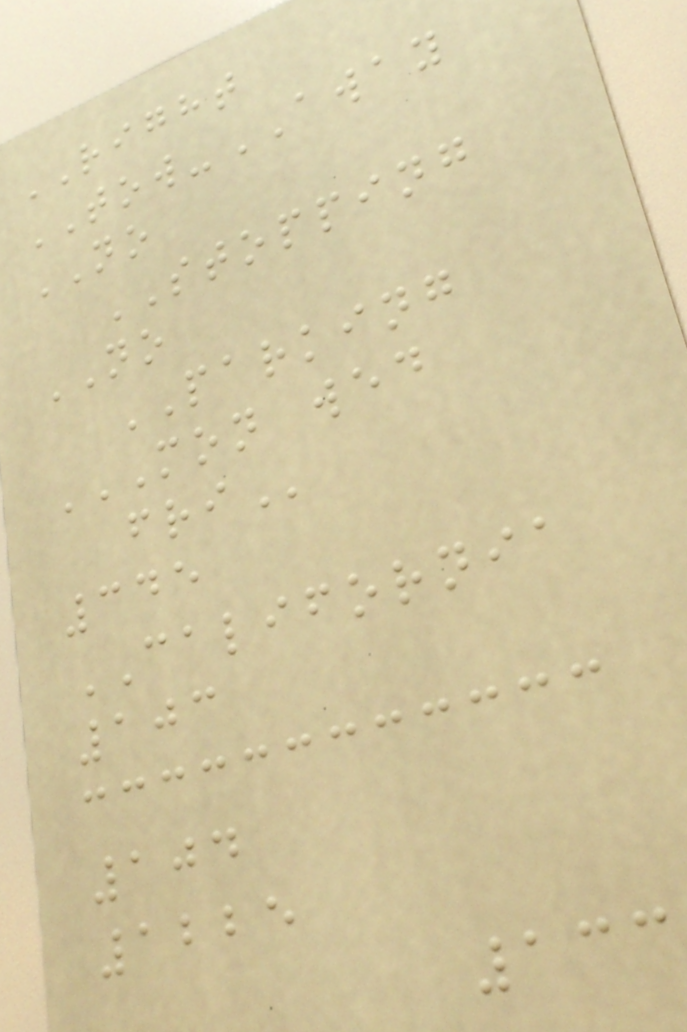RIGHT
TOW-AWAY
NO
STOPPING
NO
PARKING
MON WED
FRI
345
CALIFORNIA
103
104
1225
133
